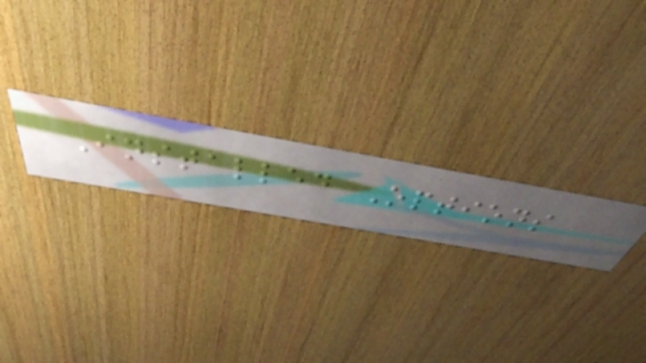Installed Options
